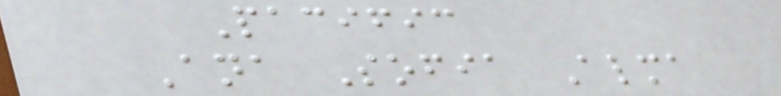Pacific
Ana Sofia Alma
